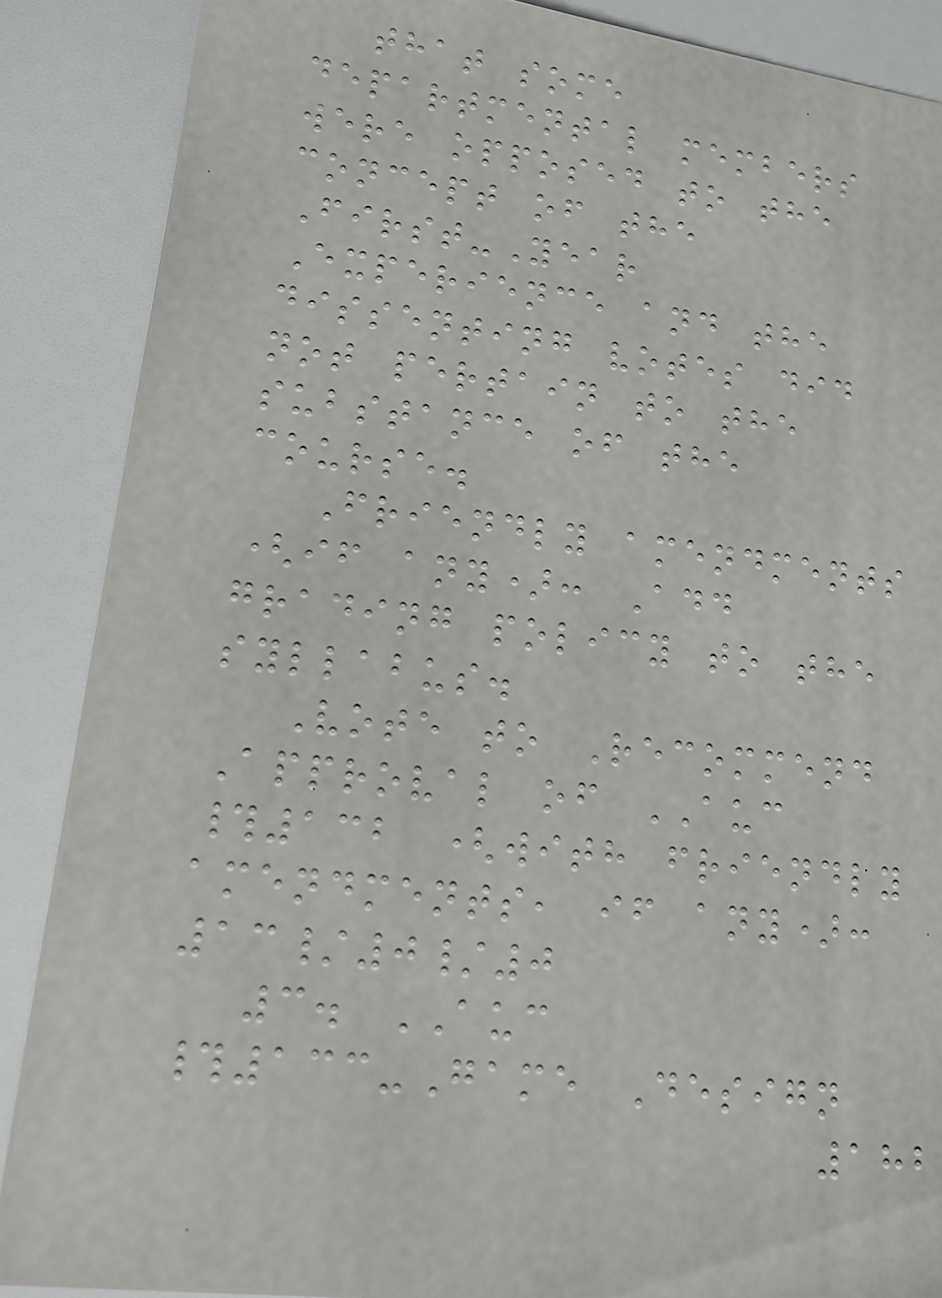that some
departmental members
were opposed to the
concept of the
First-Year
Experience and the
dissenting votes did
not pertain to the
substance of the
course.
Friendly amendments
(if any): Add
grading policy to the
syllabus.
Vote to Recommend
Approval of AUC
#132 (with friendly
amendments, if any):
13/0/0
3. AUC
#133-Game Design
182
